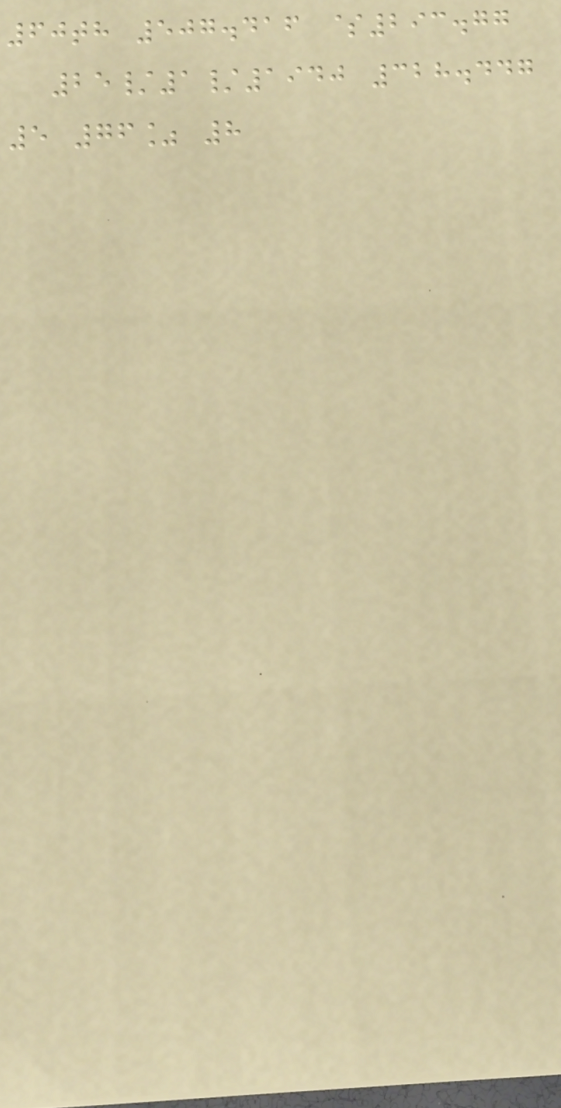60th 507.416 $293.77
25/1/1940 328.447
5 76% 8
